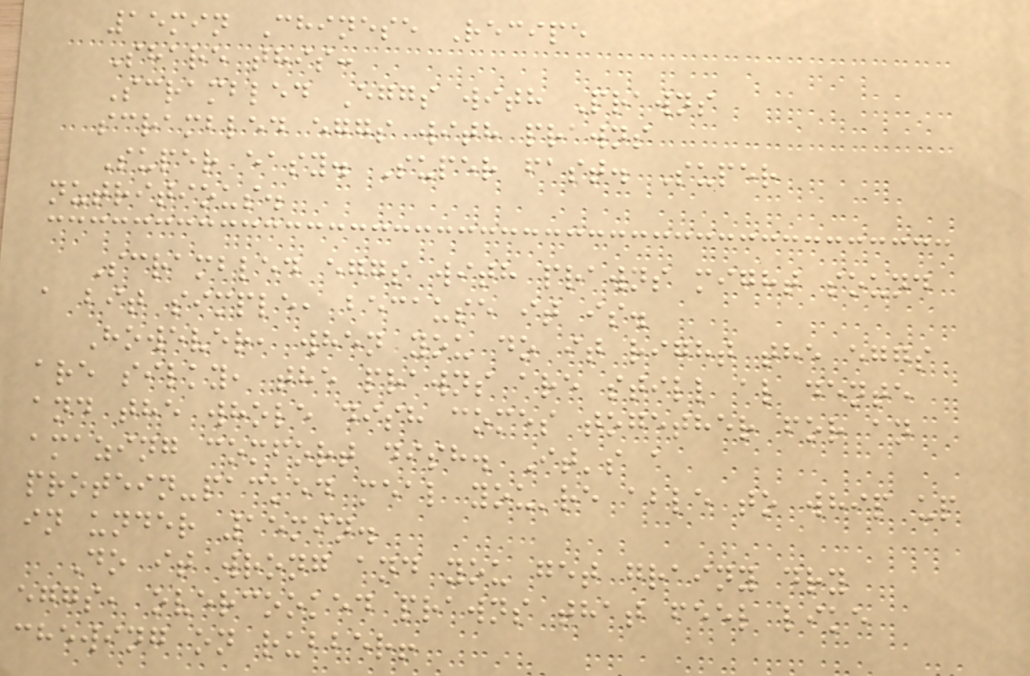15min Chinese Recipe
Share this:
Scrambled Eggs with Prawns
scrambled eggs with prawns
Super easy. Super fast. Super
nutritious.
Scrambled eggs with prawns might sound
a bit simple, because it is.
However, when you do it right the eggs
are silky, the prawns are still al dente
and the whole dish comes together for an
amazing comfort dish. It's a
protein-packed meal you're able to whip up
in under 15min.
Do it wrong and you get grainy dry
eggs, overcooked prawns that feel like
chewing on rubber!
